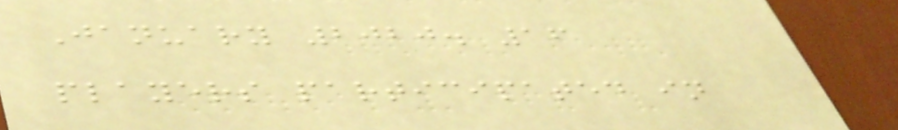January 2020. 16
players participated in
